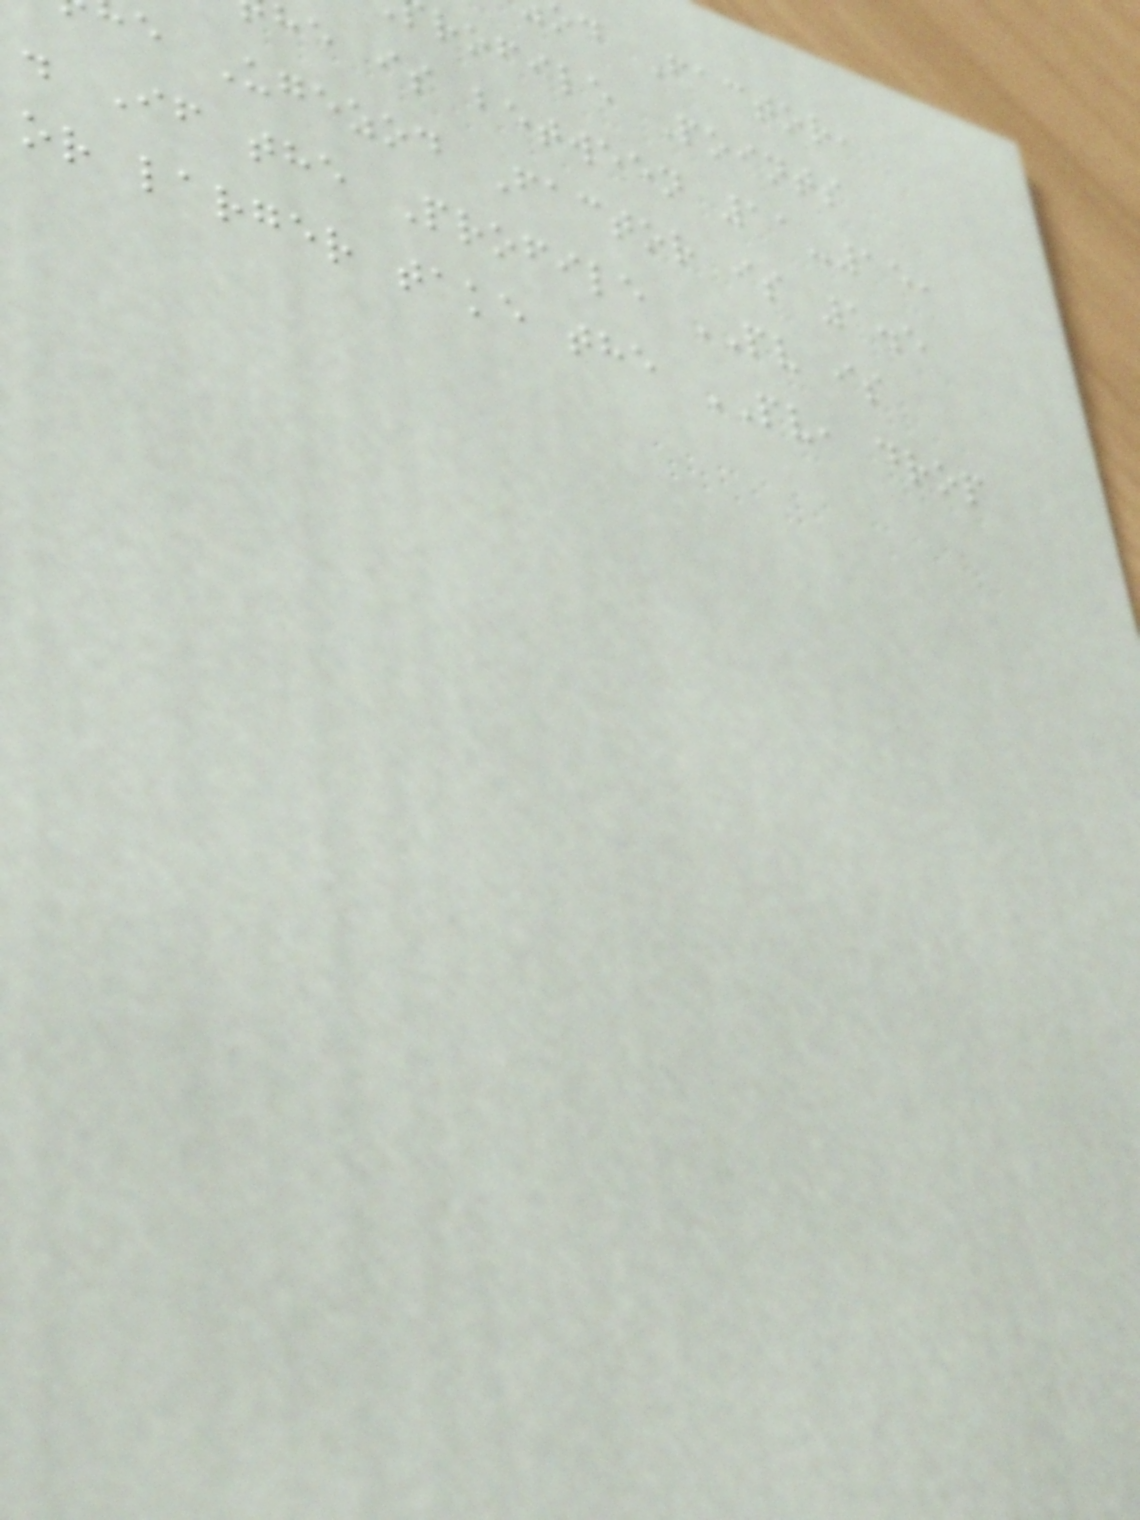od Factor,
rofile Points
he is between 11-15,
e Ugezod Factor is 1.5
. If the Profile PV is
or larger take the PV, drop
